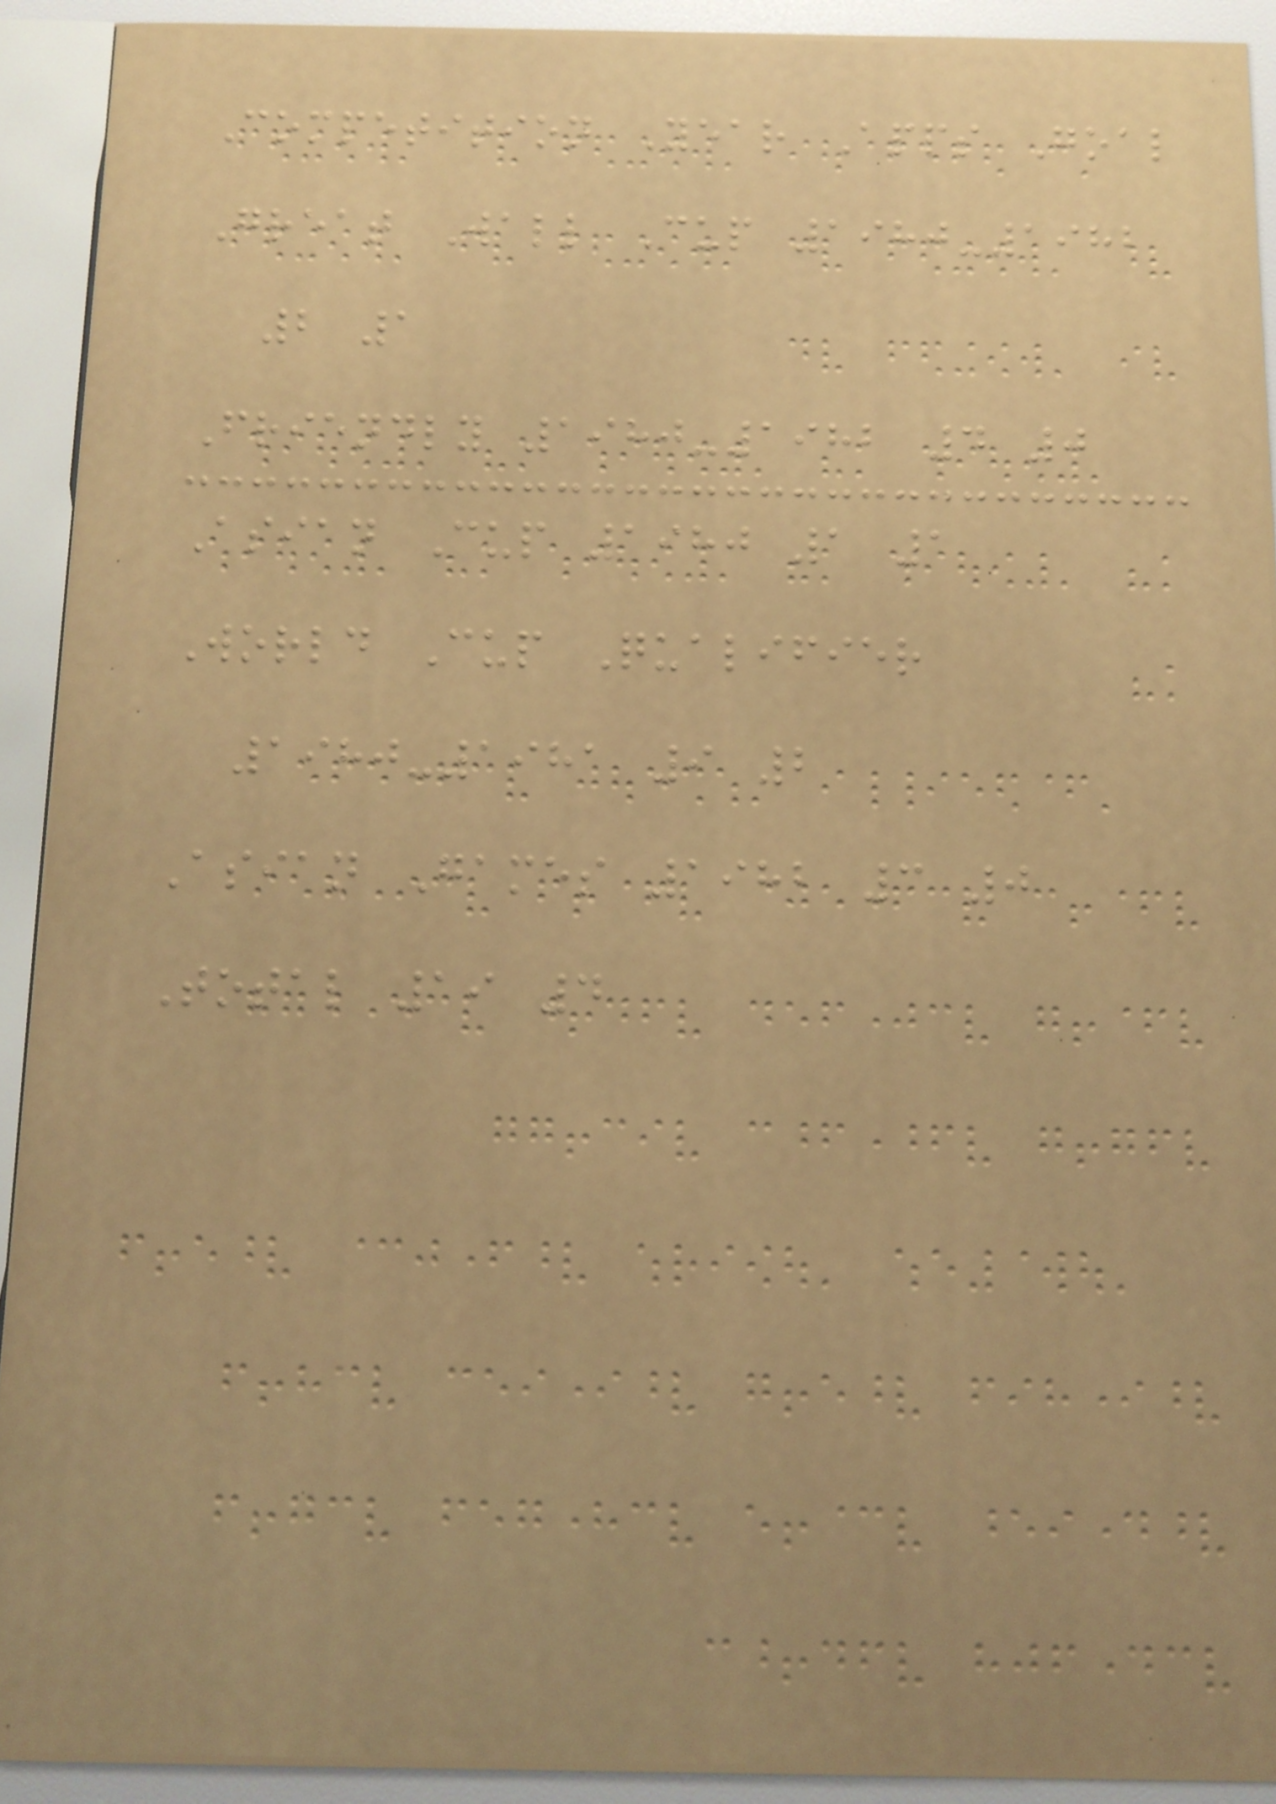Competition Year Apps Goal
Great Wall Cup 1980-1982
2 1
Friendly 1980-1982 4 0
Asian Cup 1980 1 1
World Cup Qualifier
1980-1981 9 2
Asian Games 1982 3 0
Total 19 4
